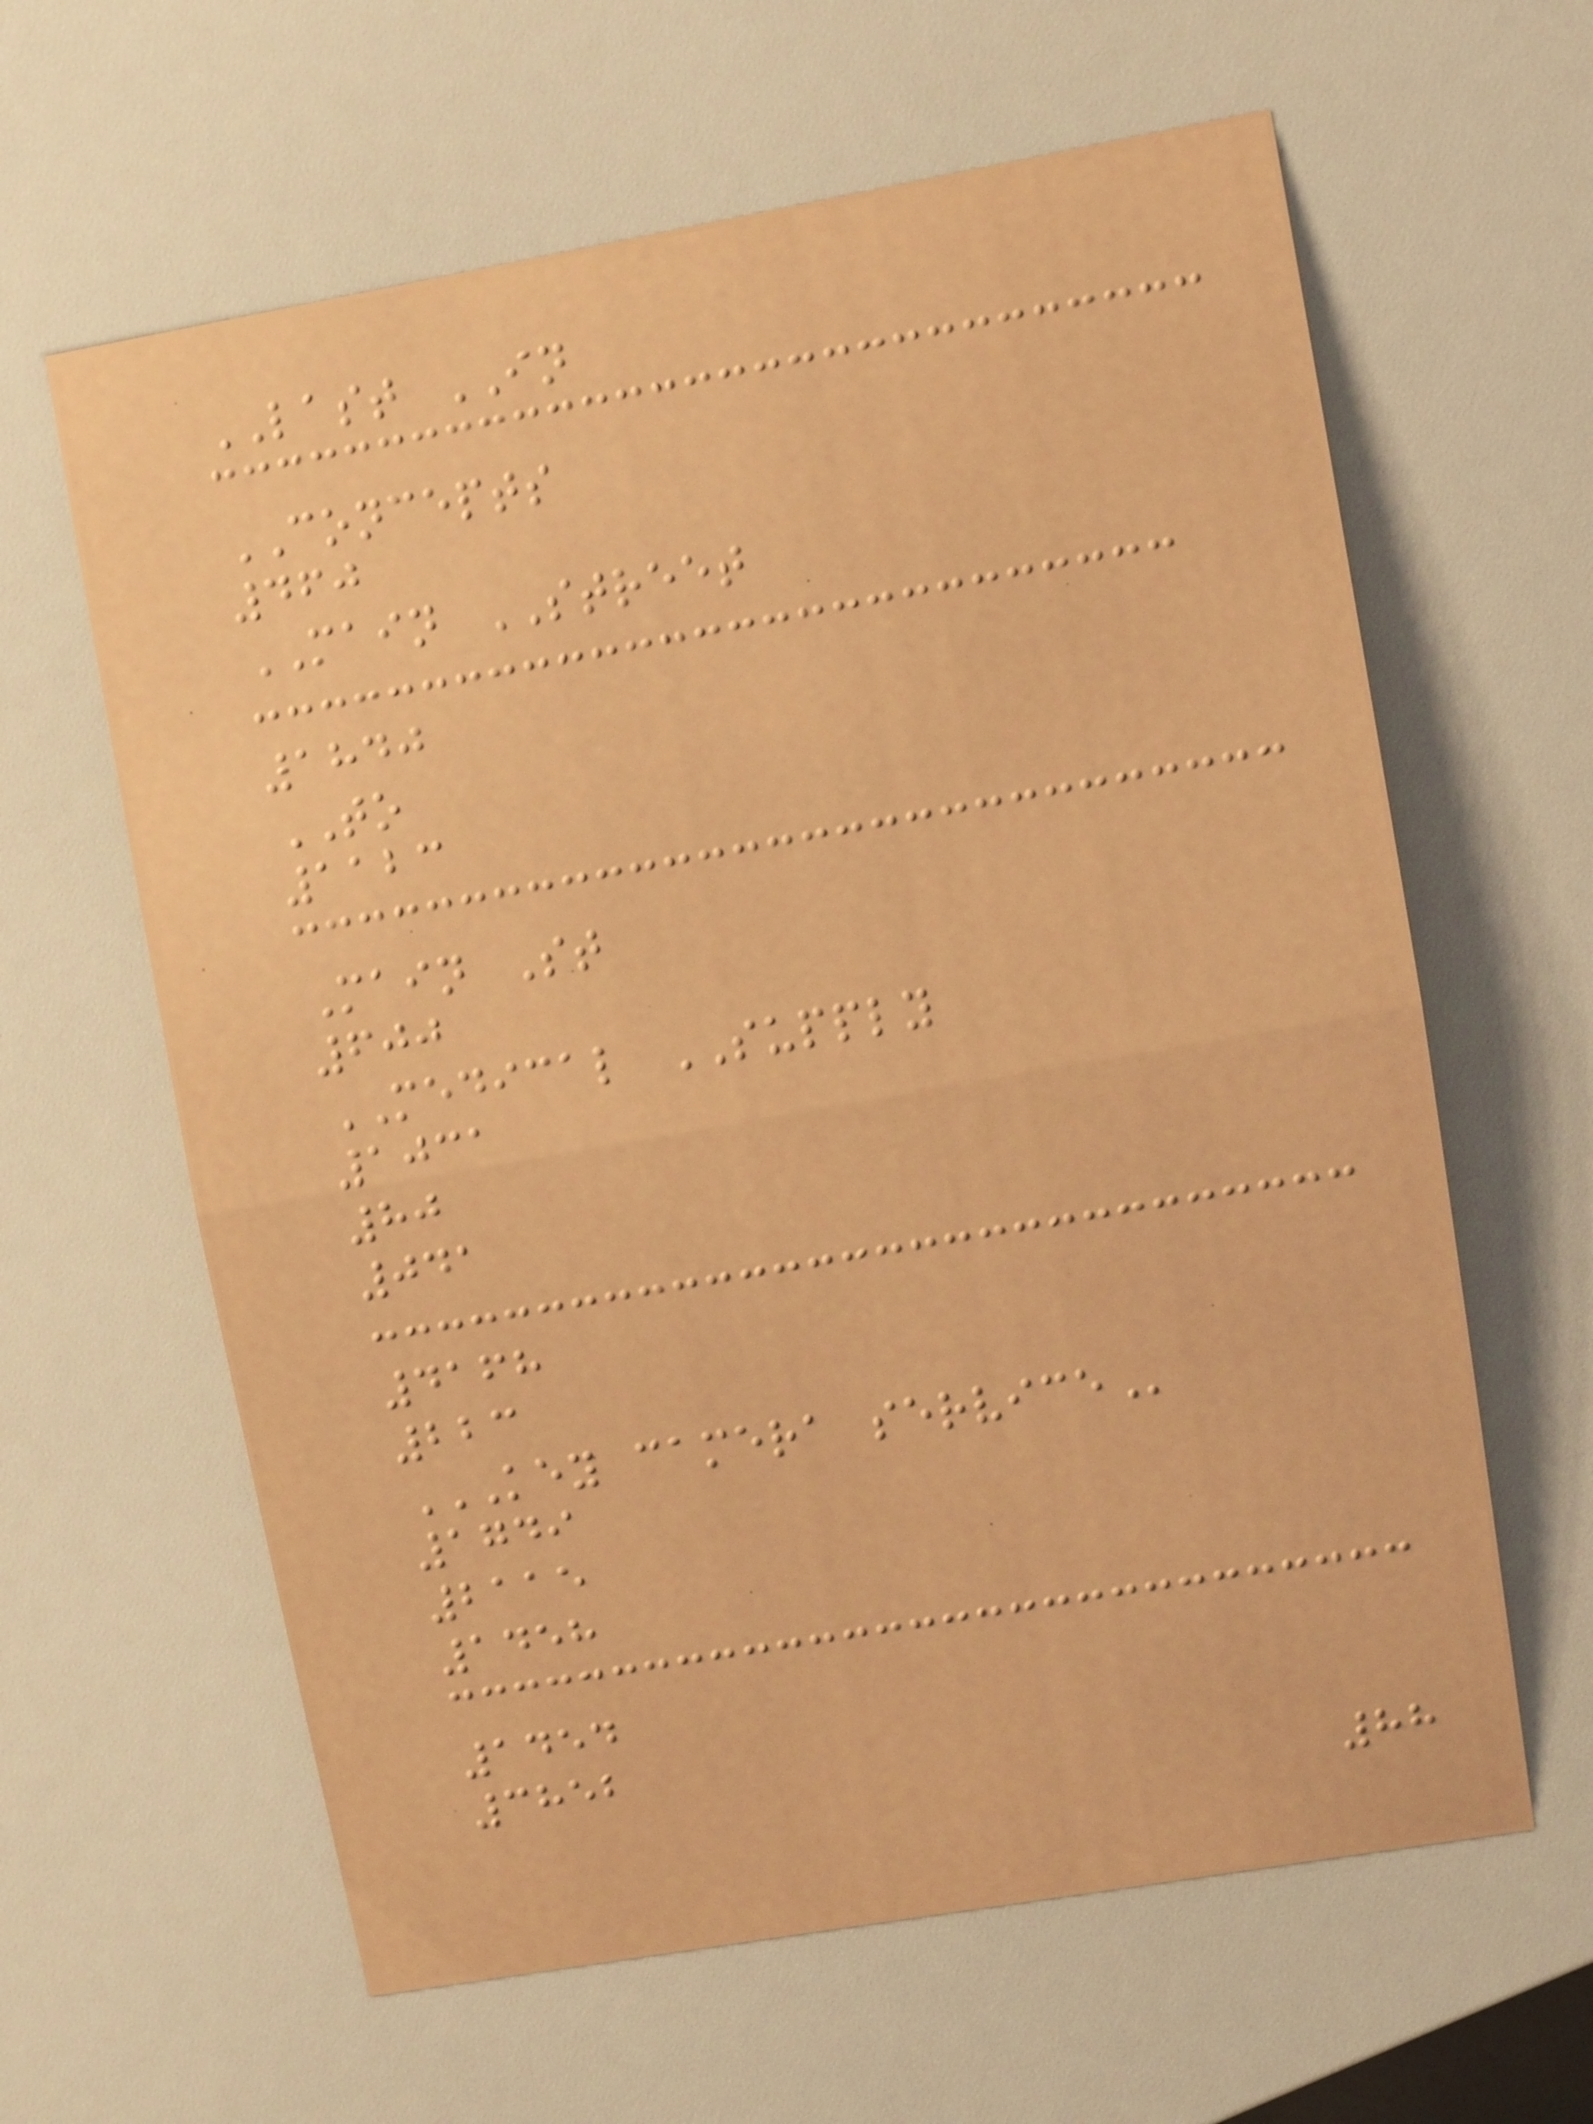LAST IN
CONCEPTS
460
MAIN STREET
1840
TO
1123
Main St
600
MEDICAL SUPPLY
1031
80
041
4168
223
KEY CAMERA SERVICE
1749
2115
1458
1454
3852
88
